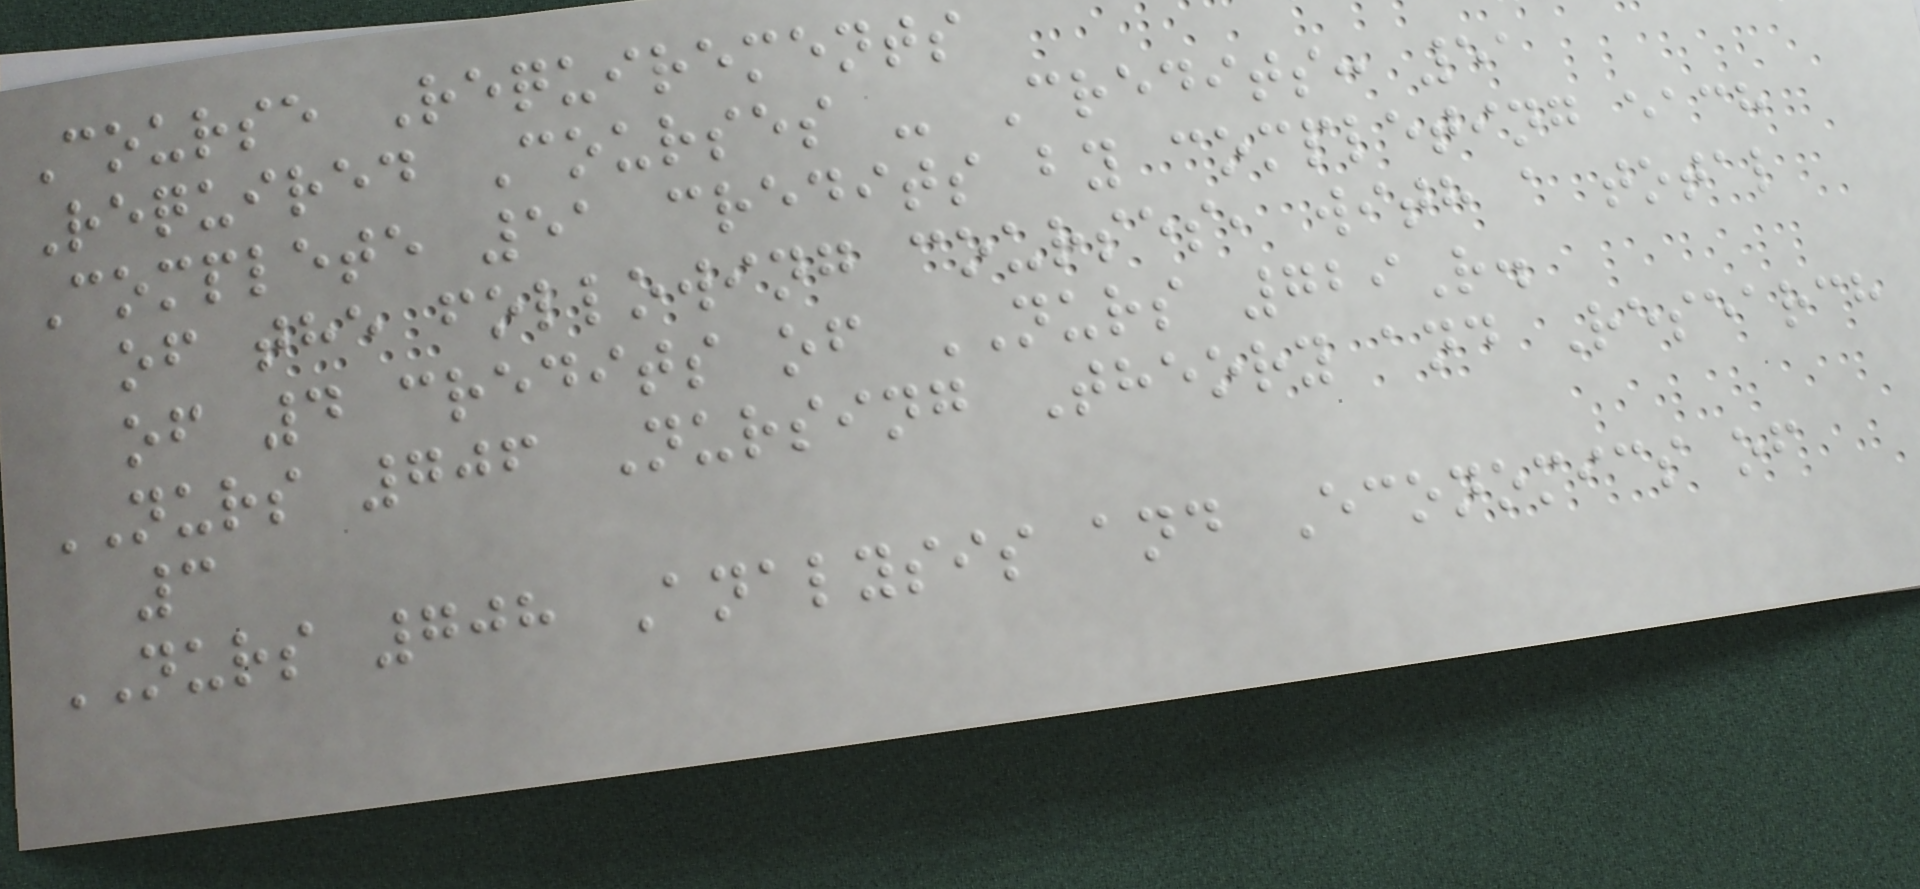Course Requirements
Required Courses - Credits: 51
Complete 51 credits by completing each
of the following courses, with a total
of 4 credits of NURS 729R.
NURS 706 Nursing Theory and Research
3
NURS 708 Analysis and Economics of
